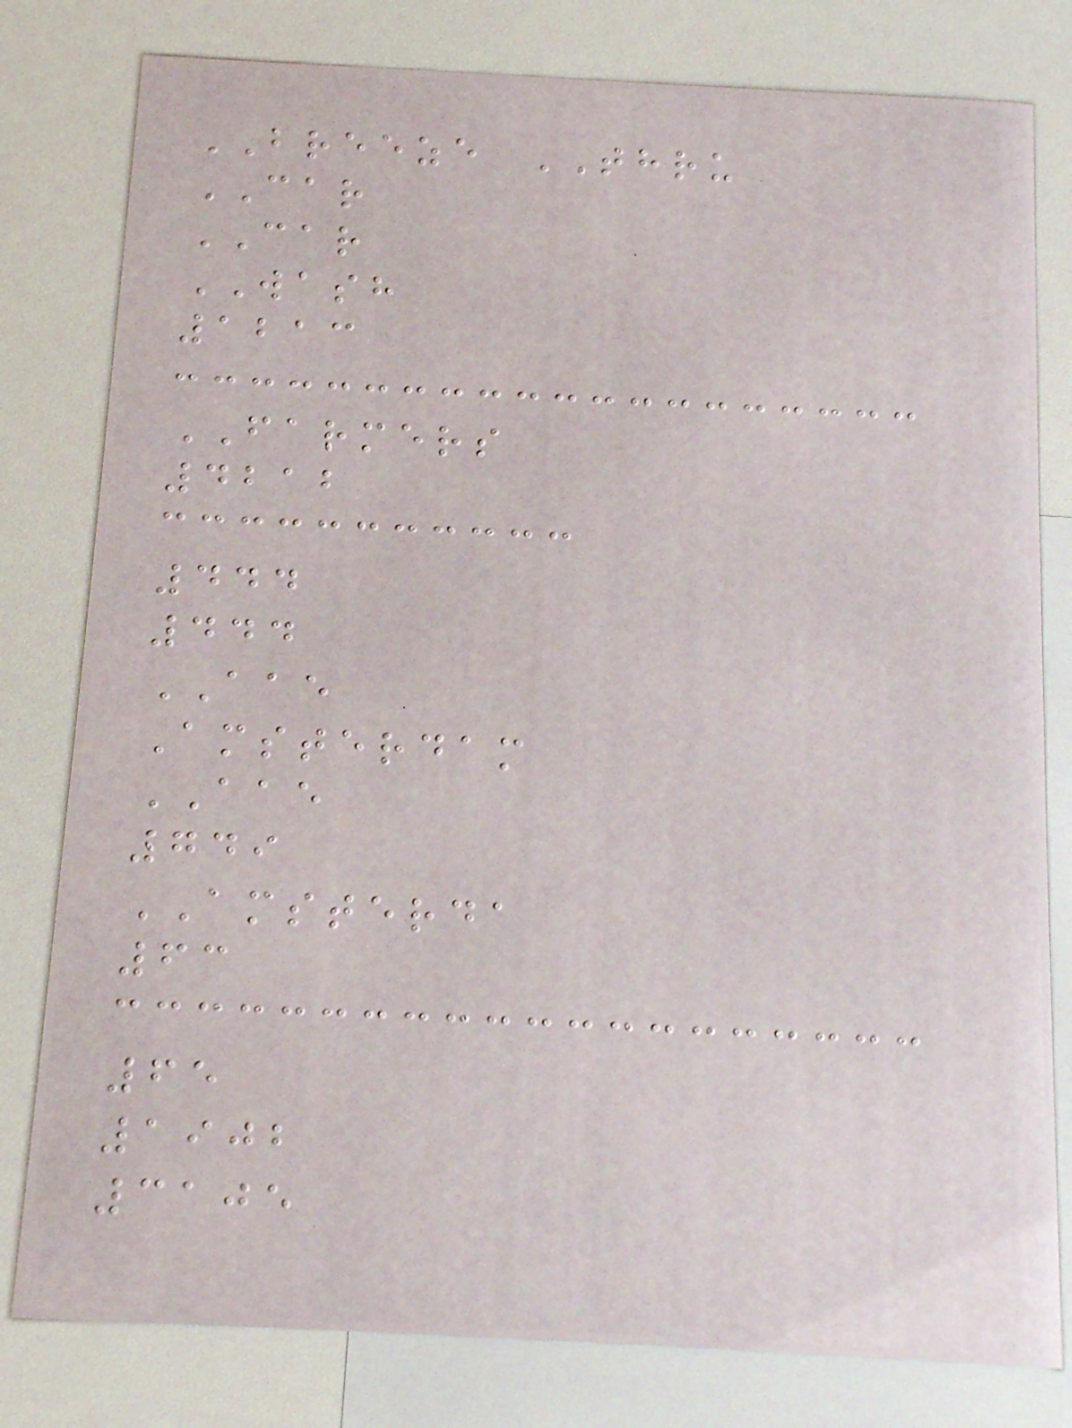BREEZE THRU
CAR
CAR
WASH
1213
FARMERS
4212
444
444
AAE
Amsterdam
AAE
749
AMSTERDA
63
65
1902
3105
